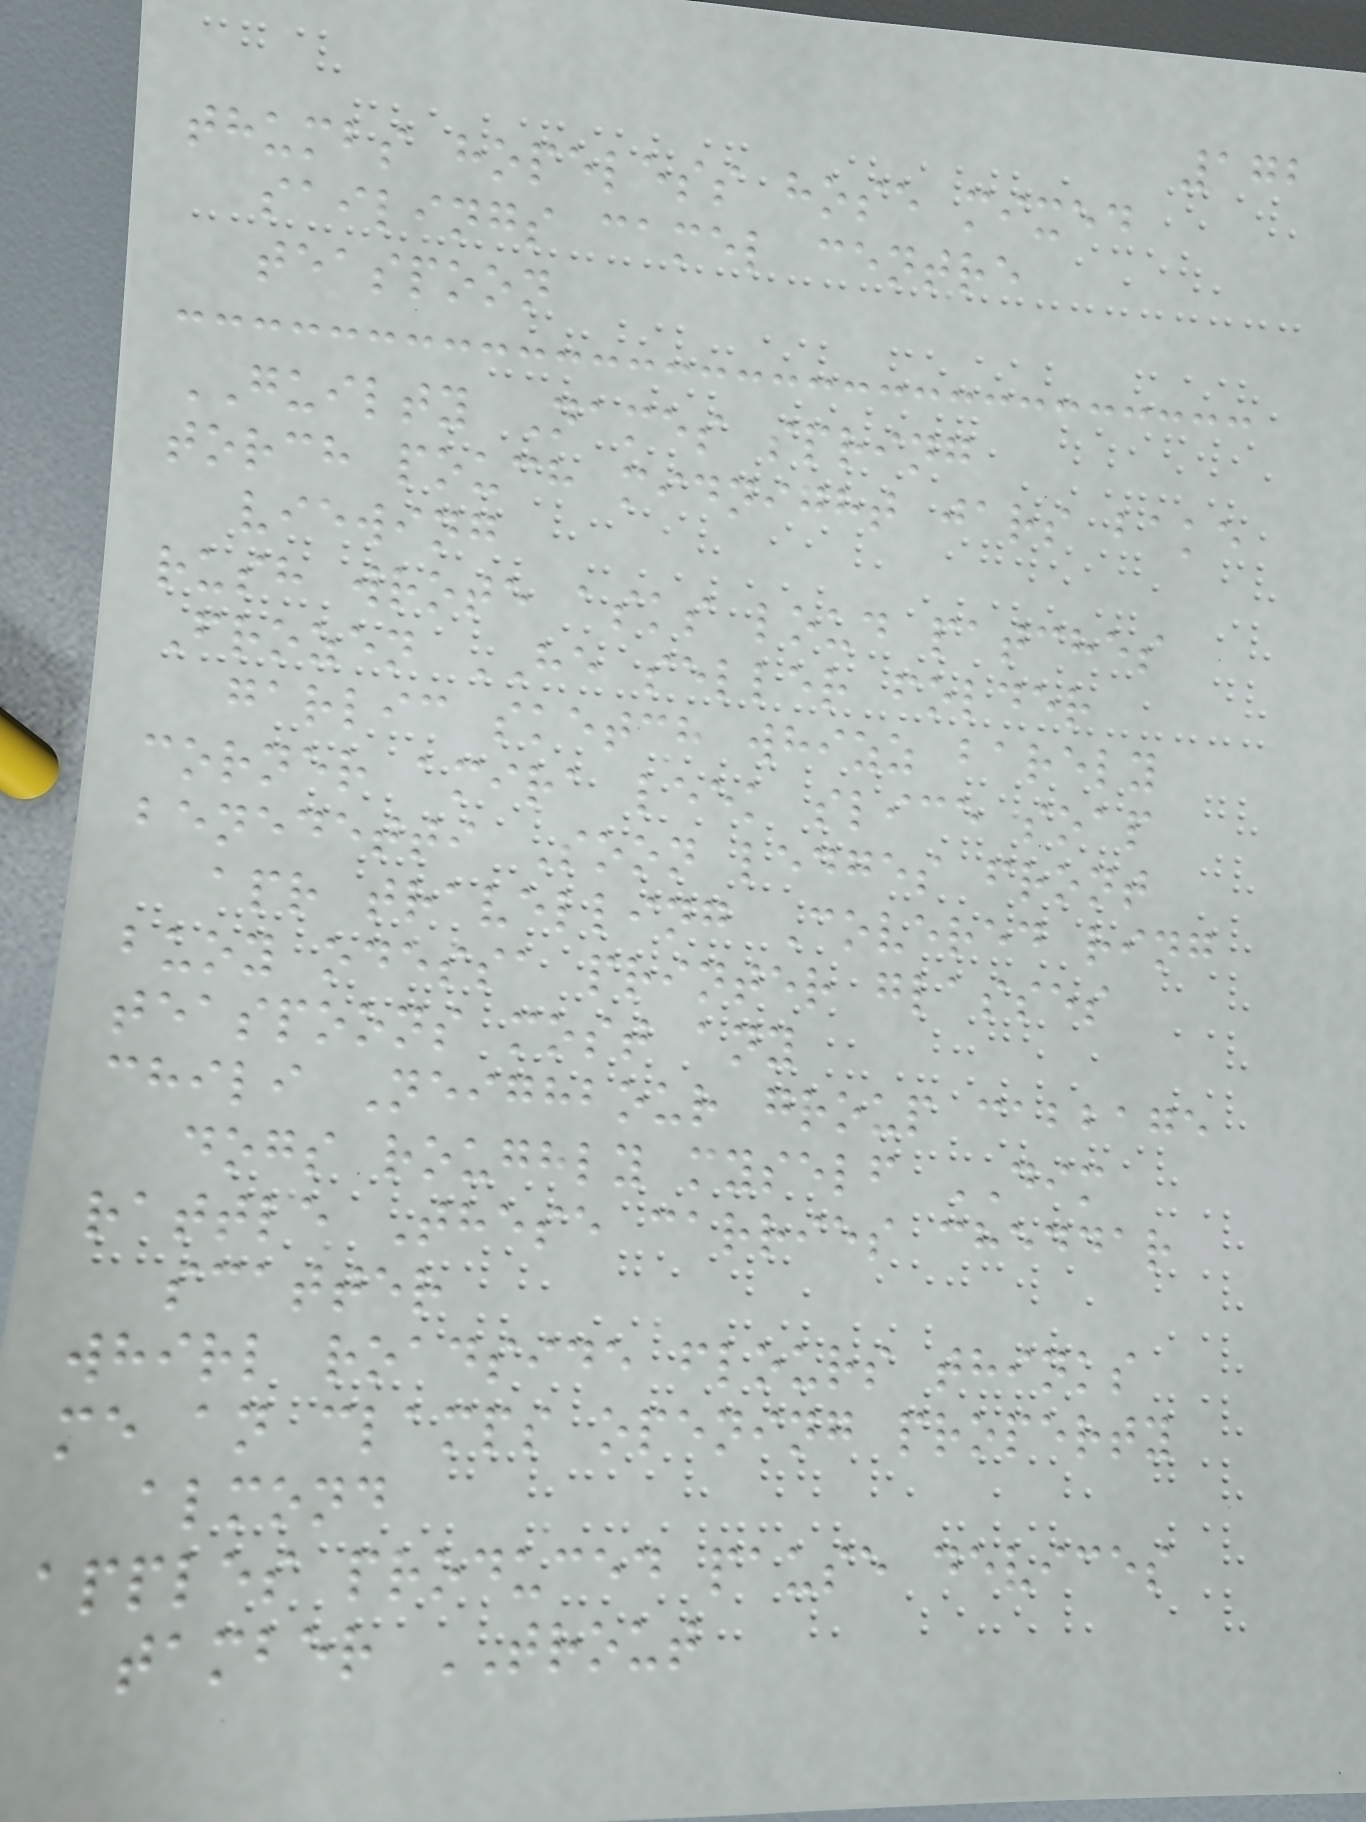172
thumbs hopeless hose mixed
sailings camel centre
teaspoon
GUILTY Names spring
torch pouch midnight jars bake
viewing
rush wrote asks loud patches
Frozen HE seller folder
garlic sketch whizz barely
corner amira leek slice soap
benedetti Soon ledges front
apr travelling Covered ring
buoy odessa printer glasses
teaspoons most any
chili Neighbour group cabbage
dogs roughly myself DIM
rattle These carries cheddar
scatter
whirl roadside flours thinks
me an clamps opening property
almond
apples produced pause devices
tamber TROUT
